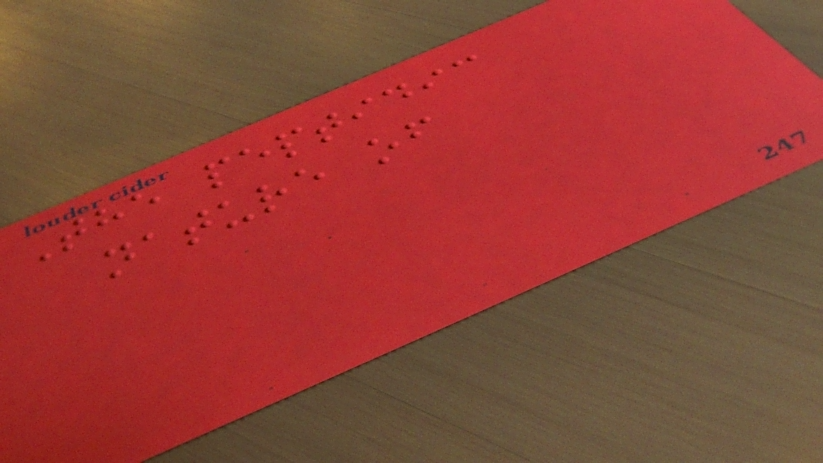The peptidic
nature of
